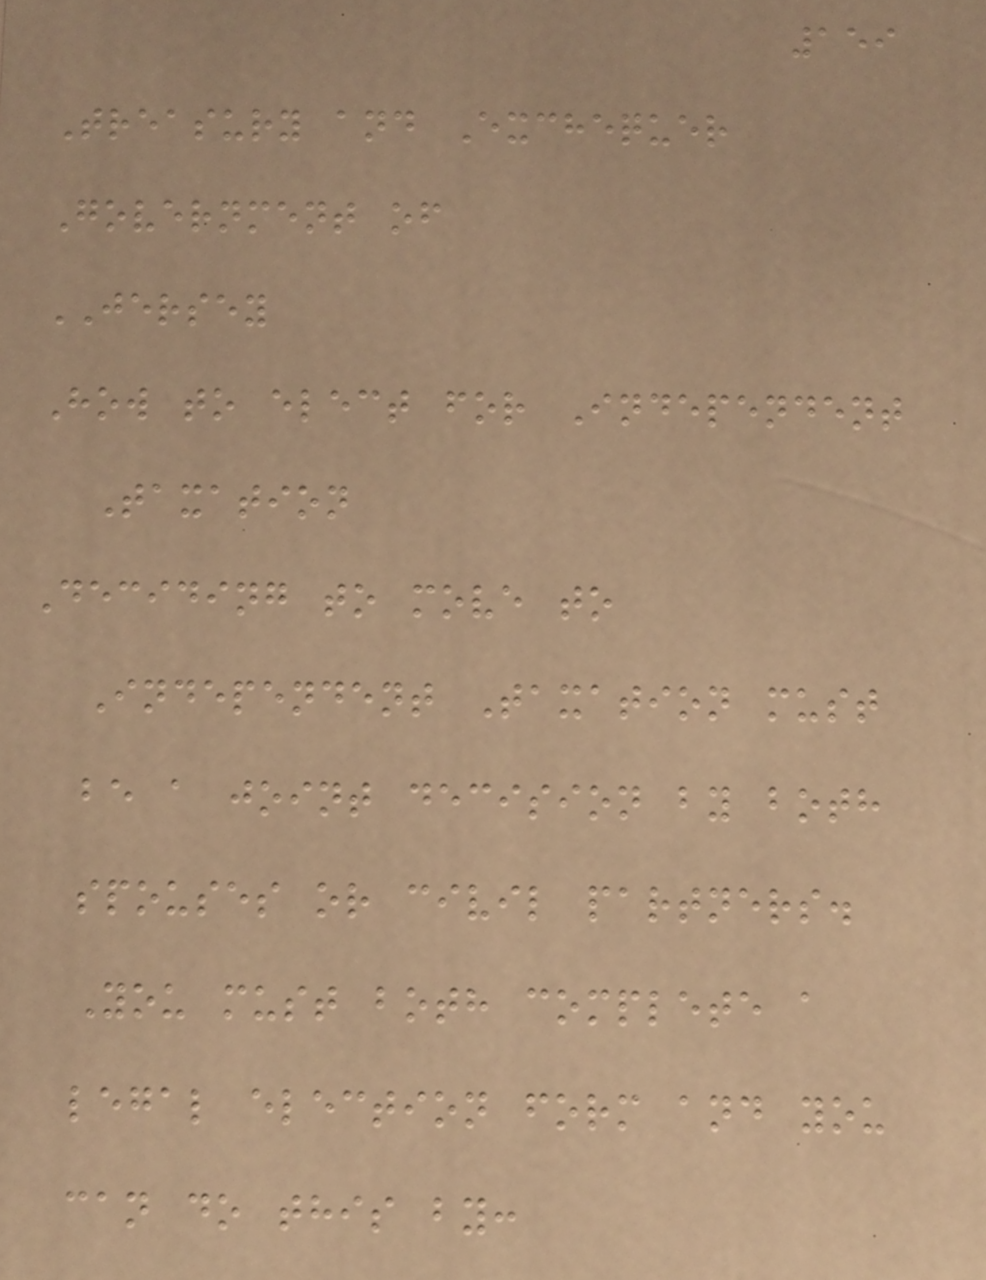159
Treasury and Exchequer
Government of
JERSEY
How to elect for Independent
Taxation
Deciding to move to
Independent Taxation must
be a joint decision by both
spouses or civil partners.
You must both complete a
legal election form and you
can do this by:
